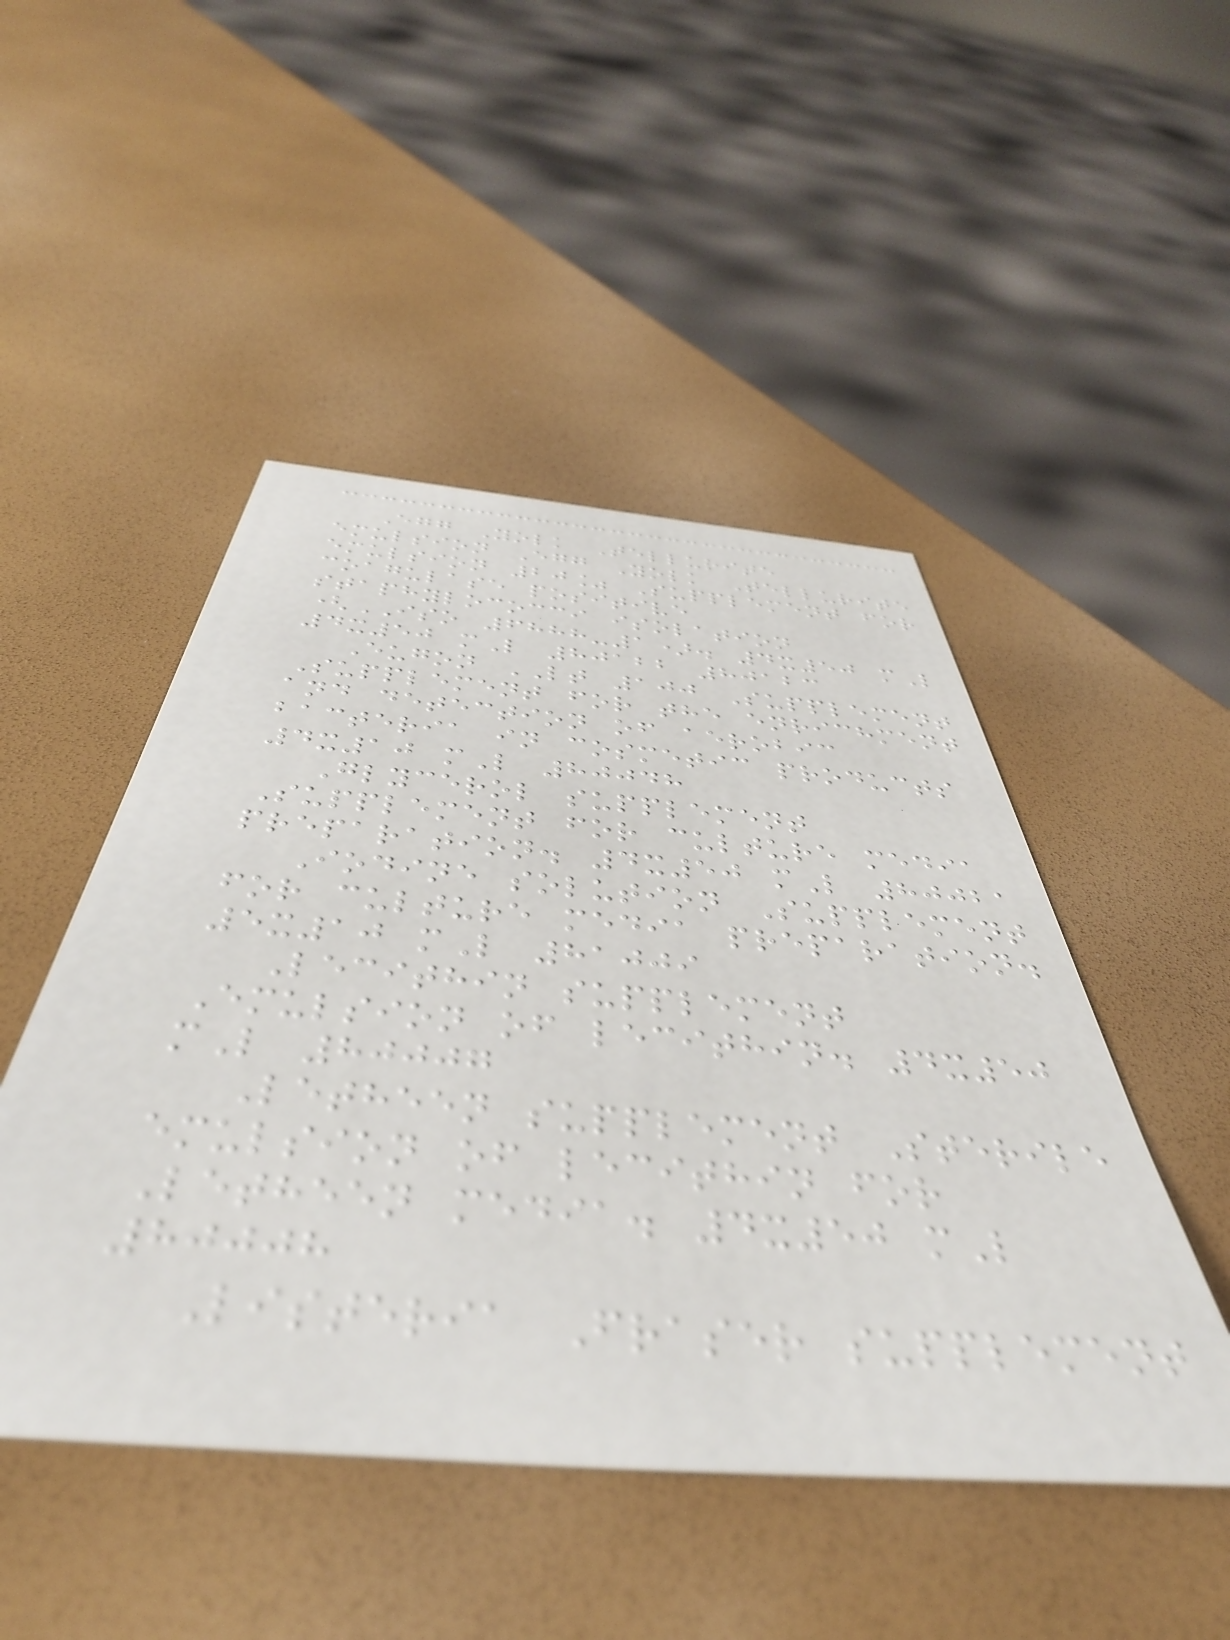Egg Yolk Tellurite
emulsion Egg Yolk Tellurite
emulsion 20% Supplement for
coagulase positive
staphylococci isolation
(ISO 6888-1). 4x50 mL
4x50 mL 80122 80123
Eugon LT 100 Supplement
Supplement for the enrichment
and detection of aerobic
bacteria in cosmetic products
4x10 mL 80048
Glycerol supplement
Supplement for culture media
preparation. 4x50 mL 80021
Iodine solution Supplement
for culture media preparation.
5x10 mL 81009
Lecithin supplement
Emulsion of lecithin. 4x50
mL 80007
Letheen supplement Sterile
emulsion of lecithin for
Letheen media. 4x50 mL
80008
Listeria Fraser supplement
